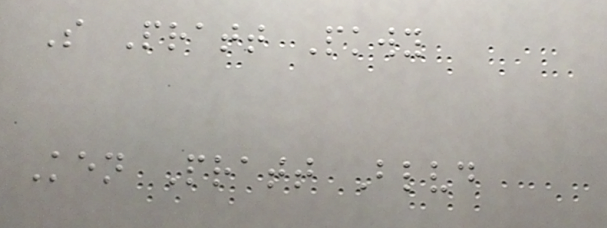S Pratt Pkwy
Ken Pratt Blvd
